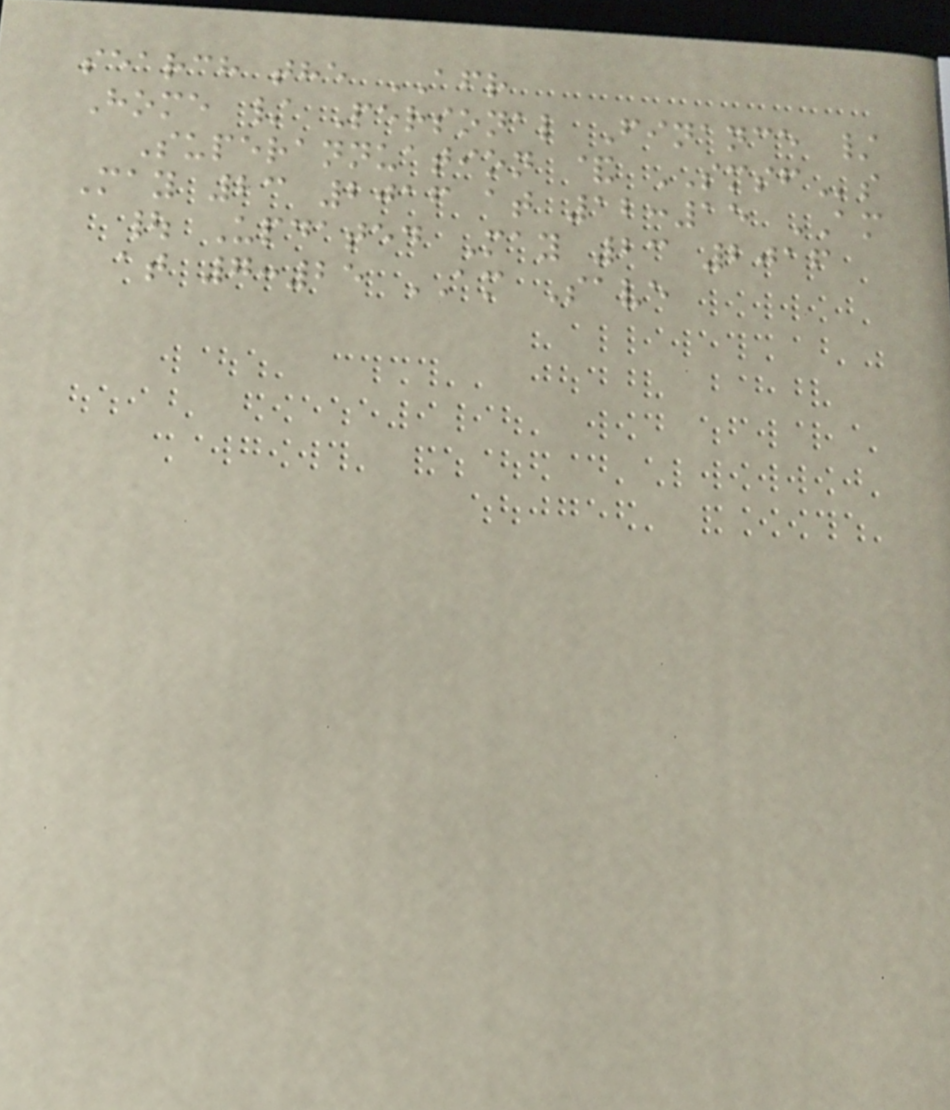search the AFR
Home / Personal Finance /
Superannuation & SMSFs
May 23 2016 at 12:15 AM
| Updated May 23 2016
at 7:25 AM Save
